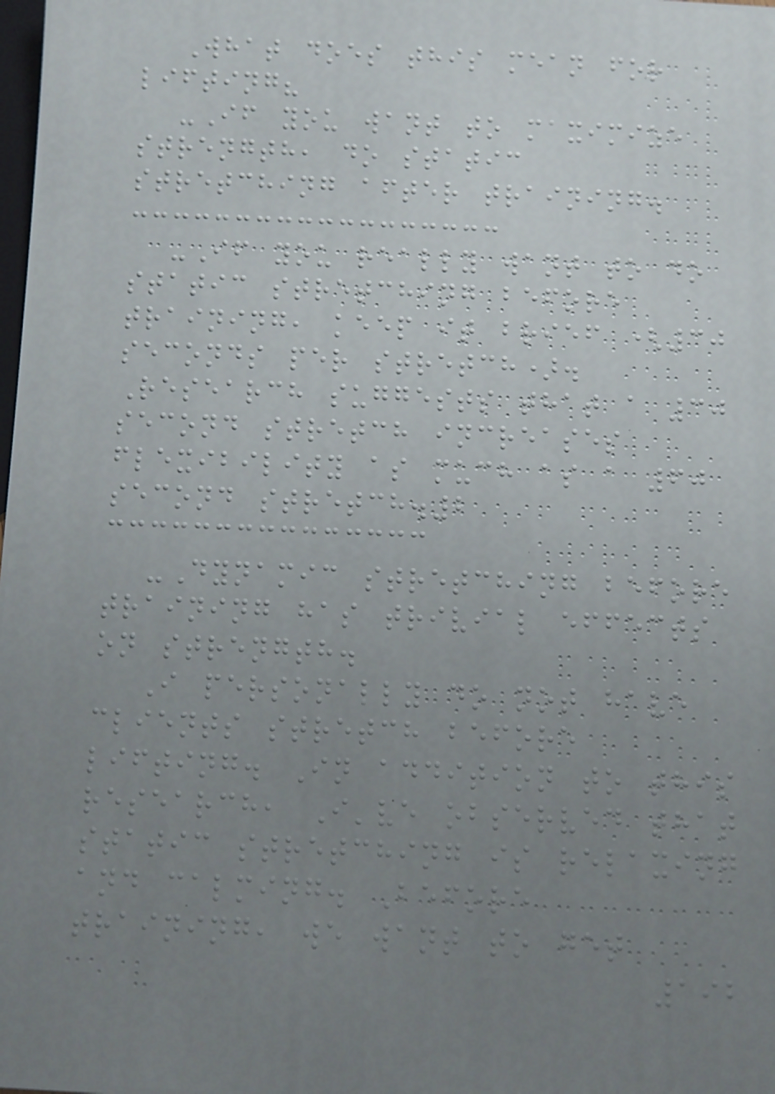What does this mean for
lifting?
-If you want to maximize
strength, do static
stretching after training.
-If you really want to do
static stretching before
training, keep it brief (30
seconds per stretch).
Research suggests that a 30
second stretch increases
flexibility as much as a 60
second stretch.2
-Dynamic stretching before
training has trivial effects
on strength.
I personally do not have
clients stretch before
lifting. In addition to this
research, I've observed that
static stretching is relaxing
and calming. Before
training, we want to get
192
